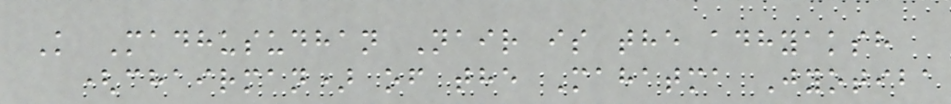K Madhusudhan Nair is the adhyaksh
(chairman) of the Mahatma Jyotiba
